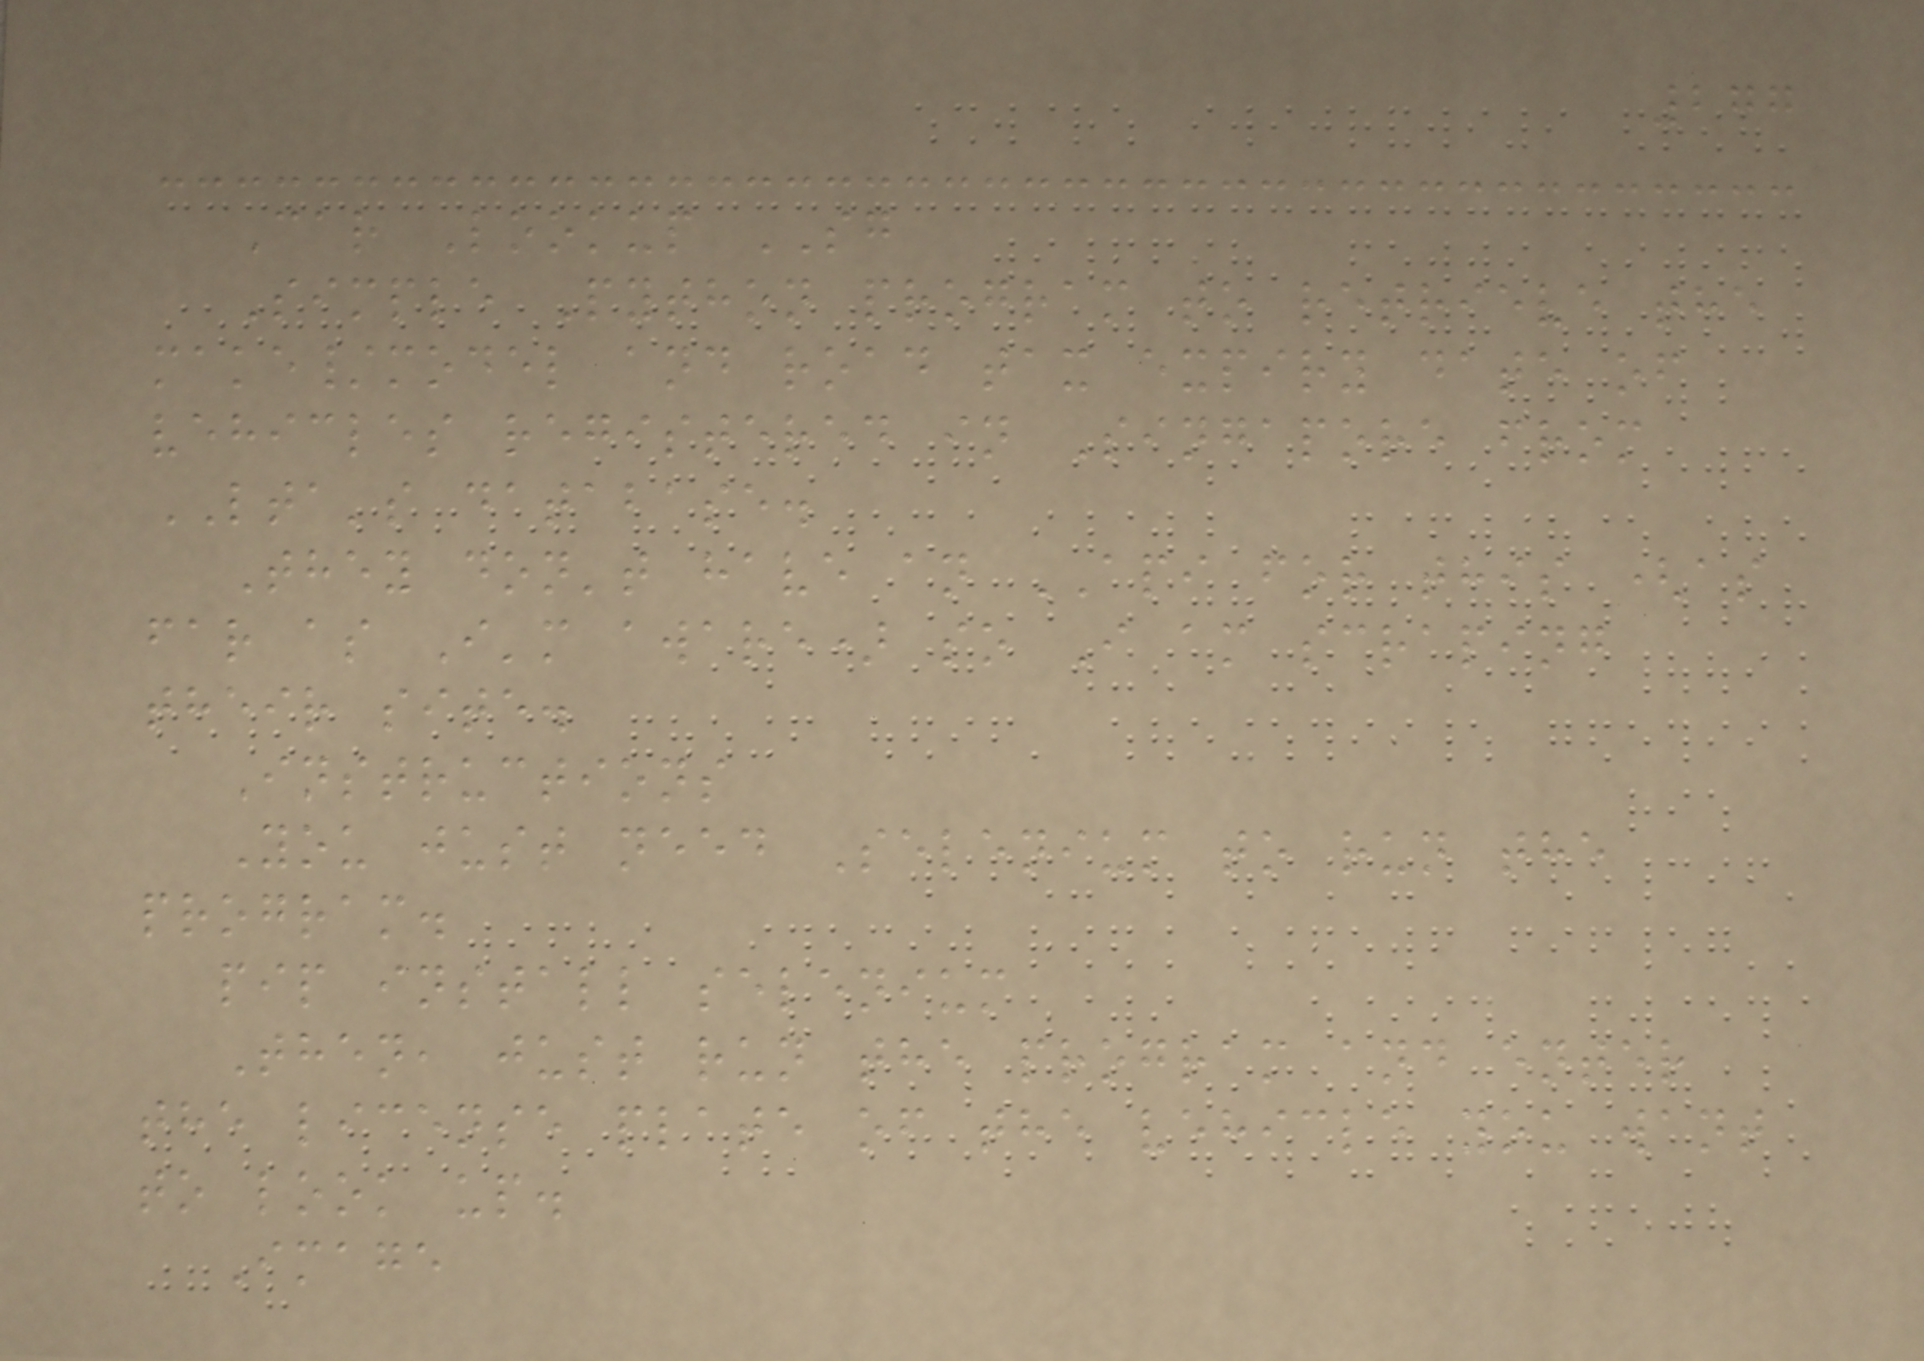277
Car Lookup SG
Simple Python program to retrieve the
make/model and road tax expiry date of
vehicles registered in Singapore from
LTA's database.
They don't have an API for this (as
far as I'm aware) so I am scraping
their site.
Instructions
You just need Selenium to run the
program.
pip install selenium
Then, just run the program and enter
the license plate of the vehicle you want
to look up.
Image
